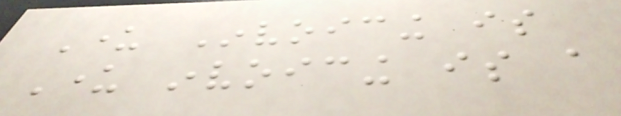Under Invoicing is
Under invoicing is a
